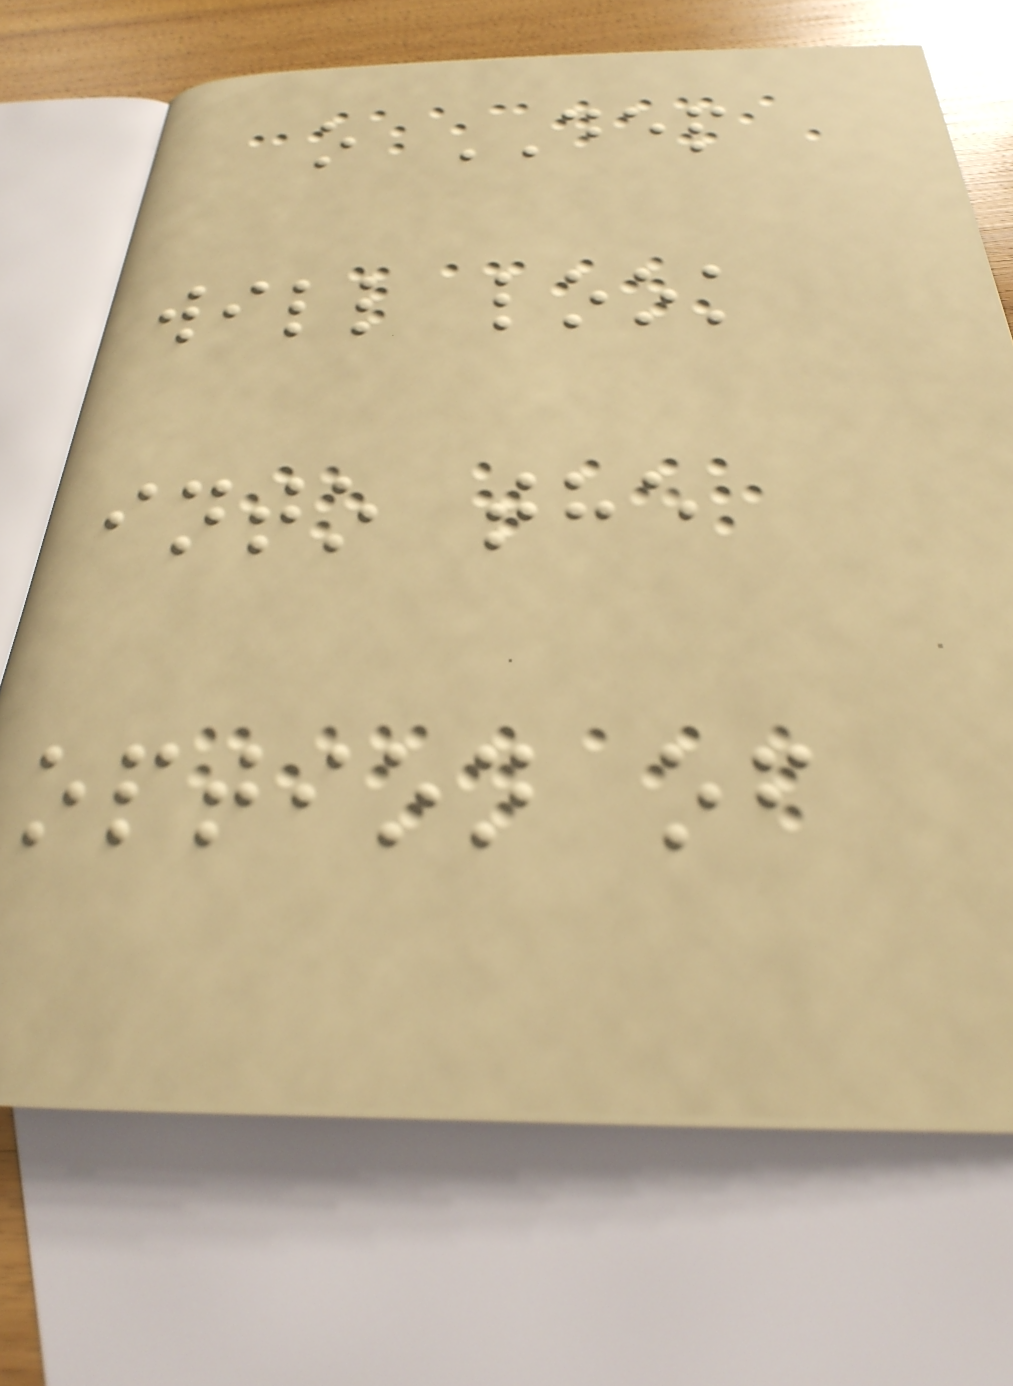o DEP
will look
into the
option of
